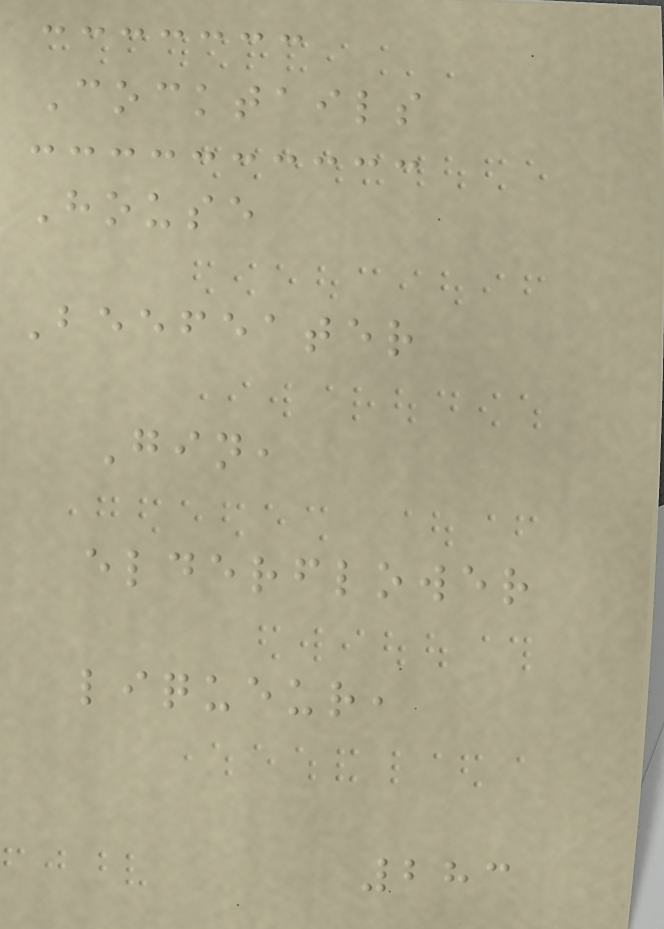Cocktails
House
Beefeater
Gin,
elderflower
liqueur,
283
